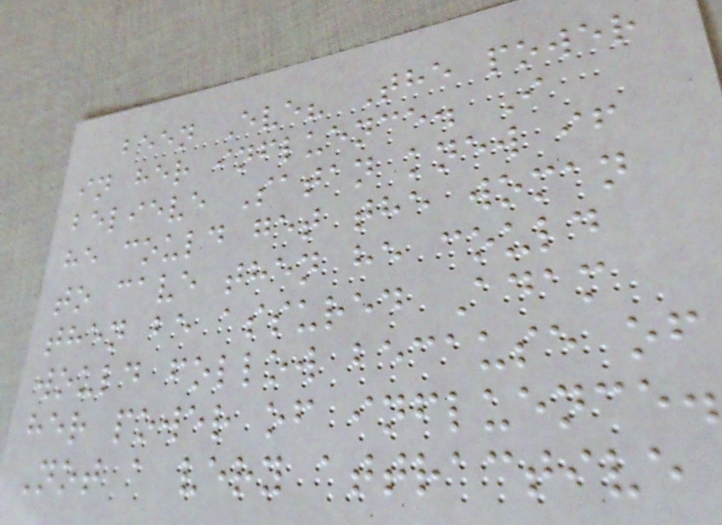been Eve? The power
in her influence. I
believe Satan knew if
he could get the woman
to cave then he could
then be assured Adam
would follow because of
her power of influence.
Not a very attractive
